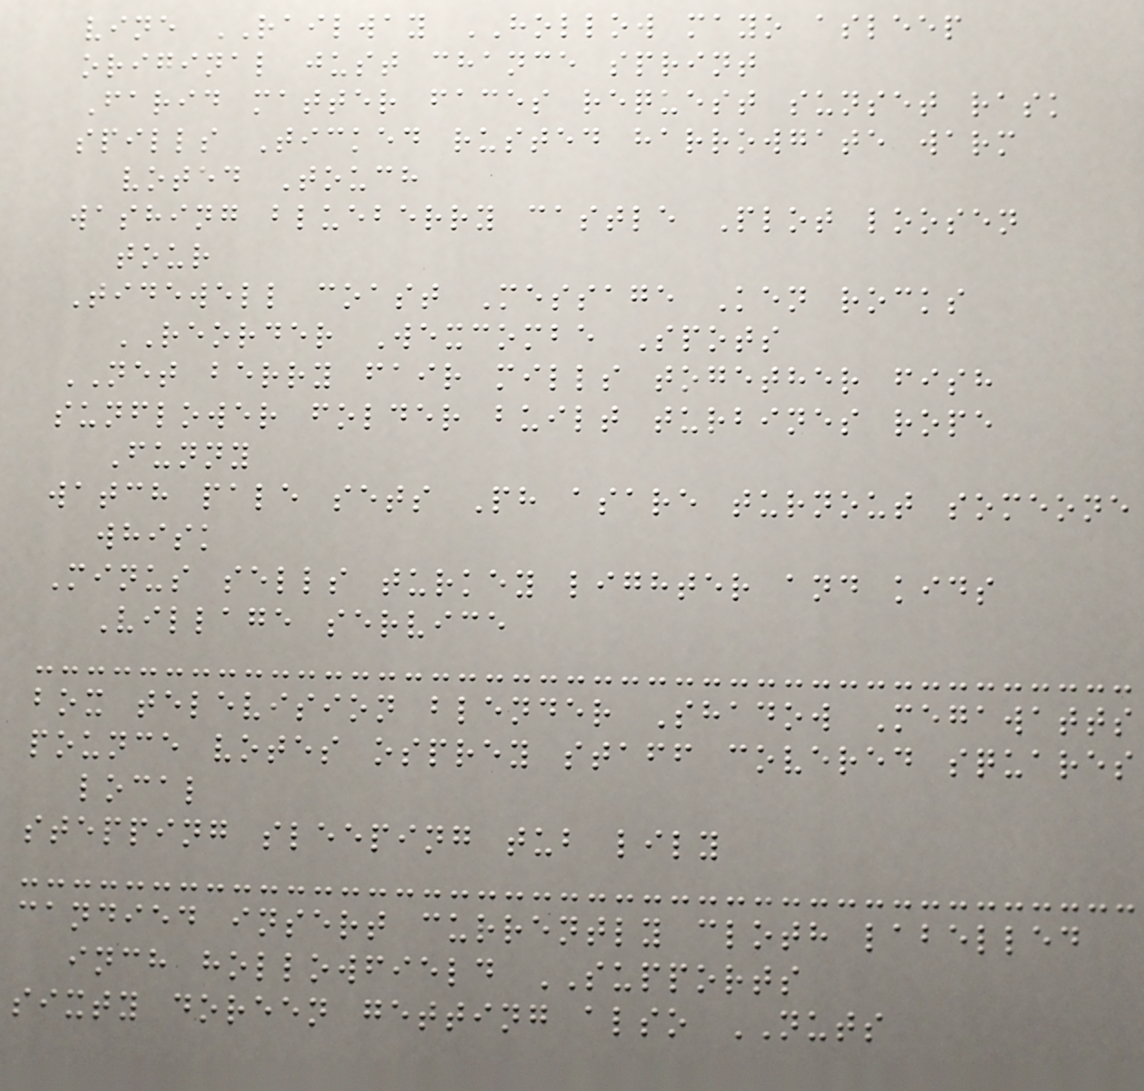vine RAILWAY HOLLOW mayo asleep
original just chance sprint
Farid matter faces request sunset rask
spills Ticked rusted harrowgate warm
voted Touch
washing blueberry castle Plot loosen
tour
Tidewell coast Message Ken rocks
REORDER Wexcombe Spots
NET berry fair mills together fish
sunflower folder built turbines rope
Funny
watch pale sets Ph asare turnout someone
whisk
Minus sells turkey lighter and kids
Village service
box television blender Shadow Megawatts
pounce votes osprey staff covered squares
local
stepping sleeping tub lily
candied insert currently cloth labelled
inch hollowfield SUPPORTS
sixty doreen getting also NUTS
